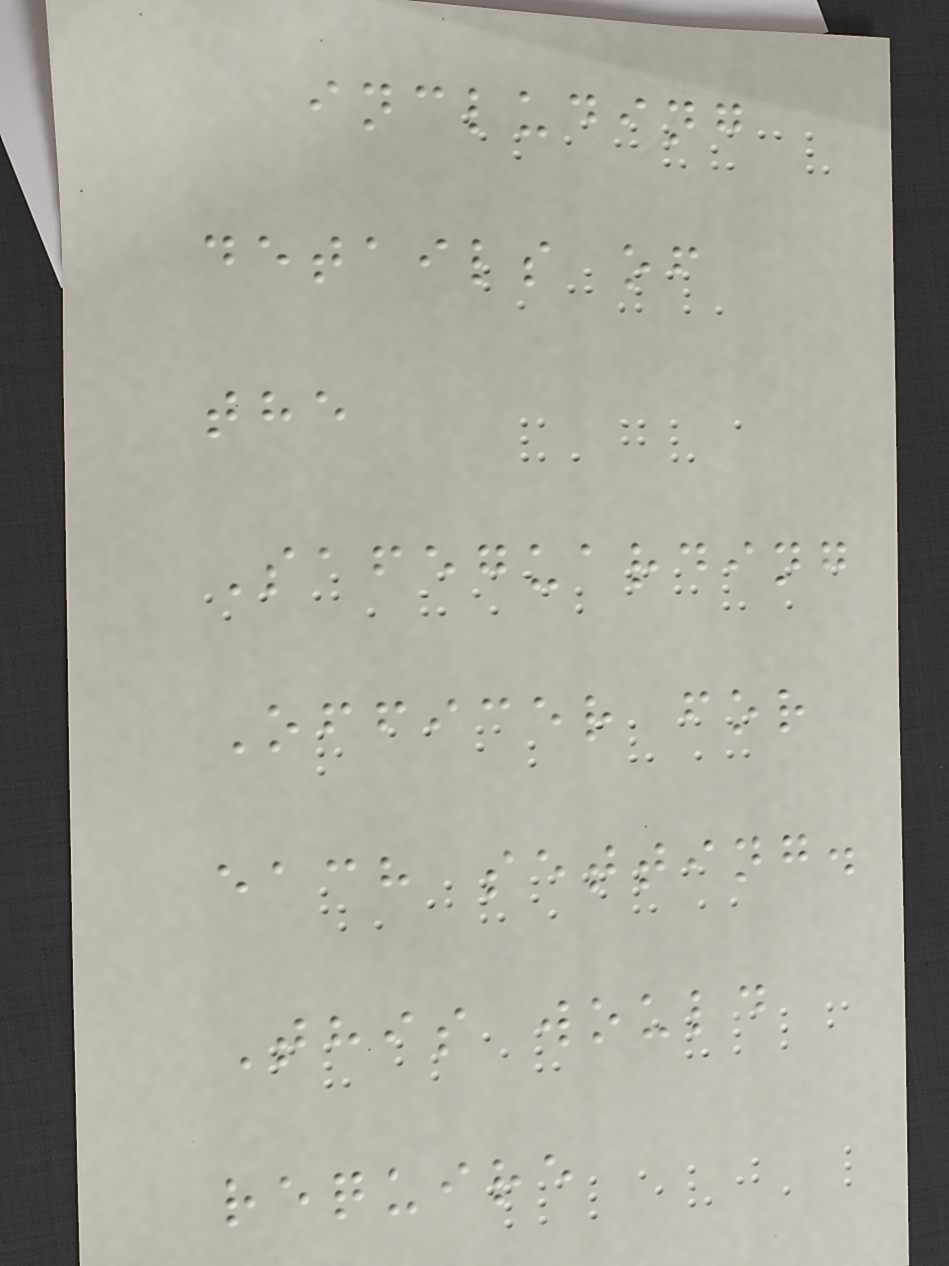including
details of
the
Safeguarding
Officer for
each setting.
This would
require
